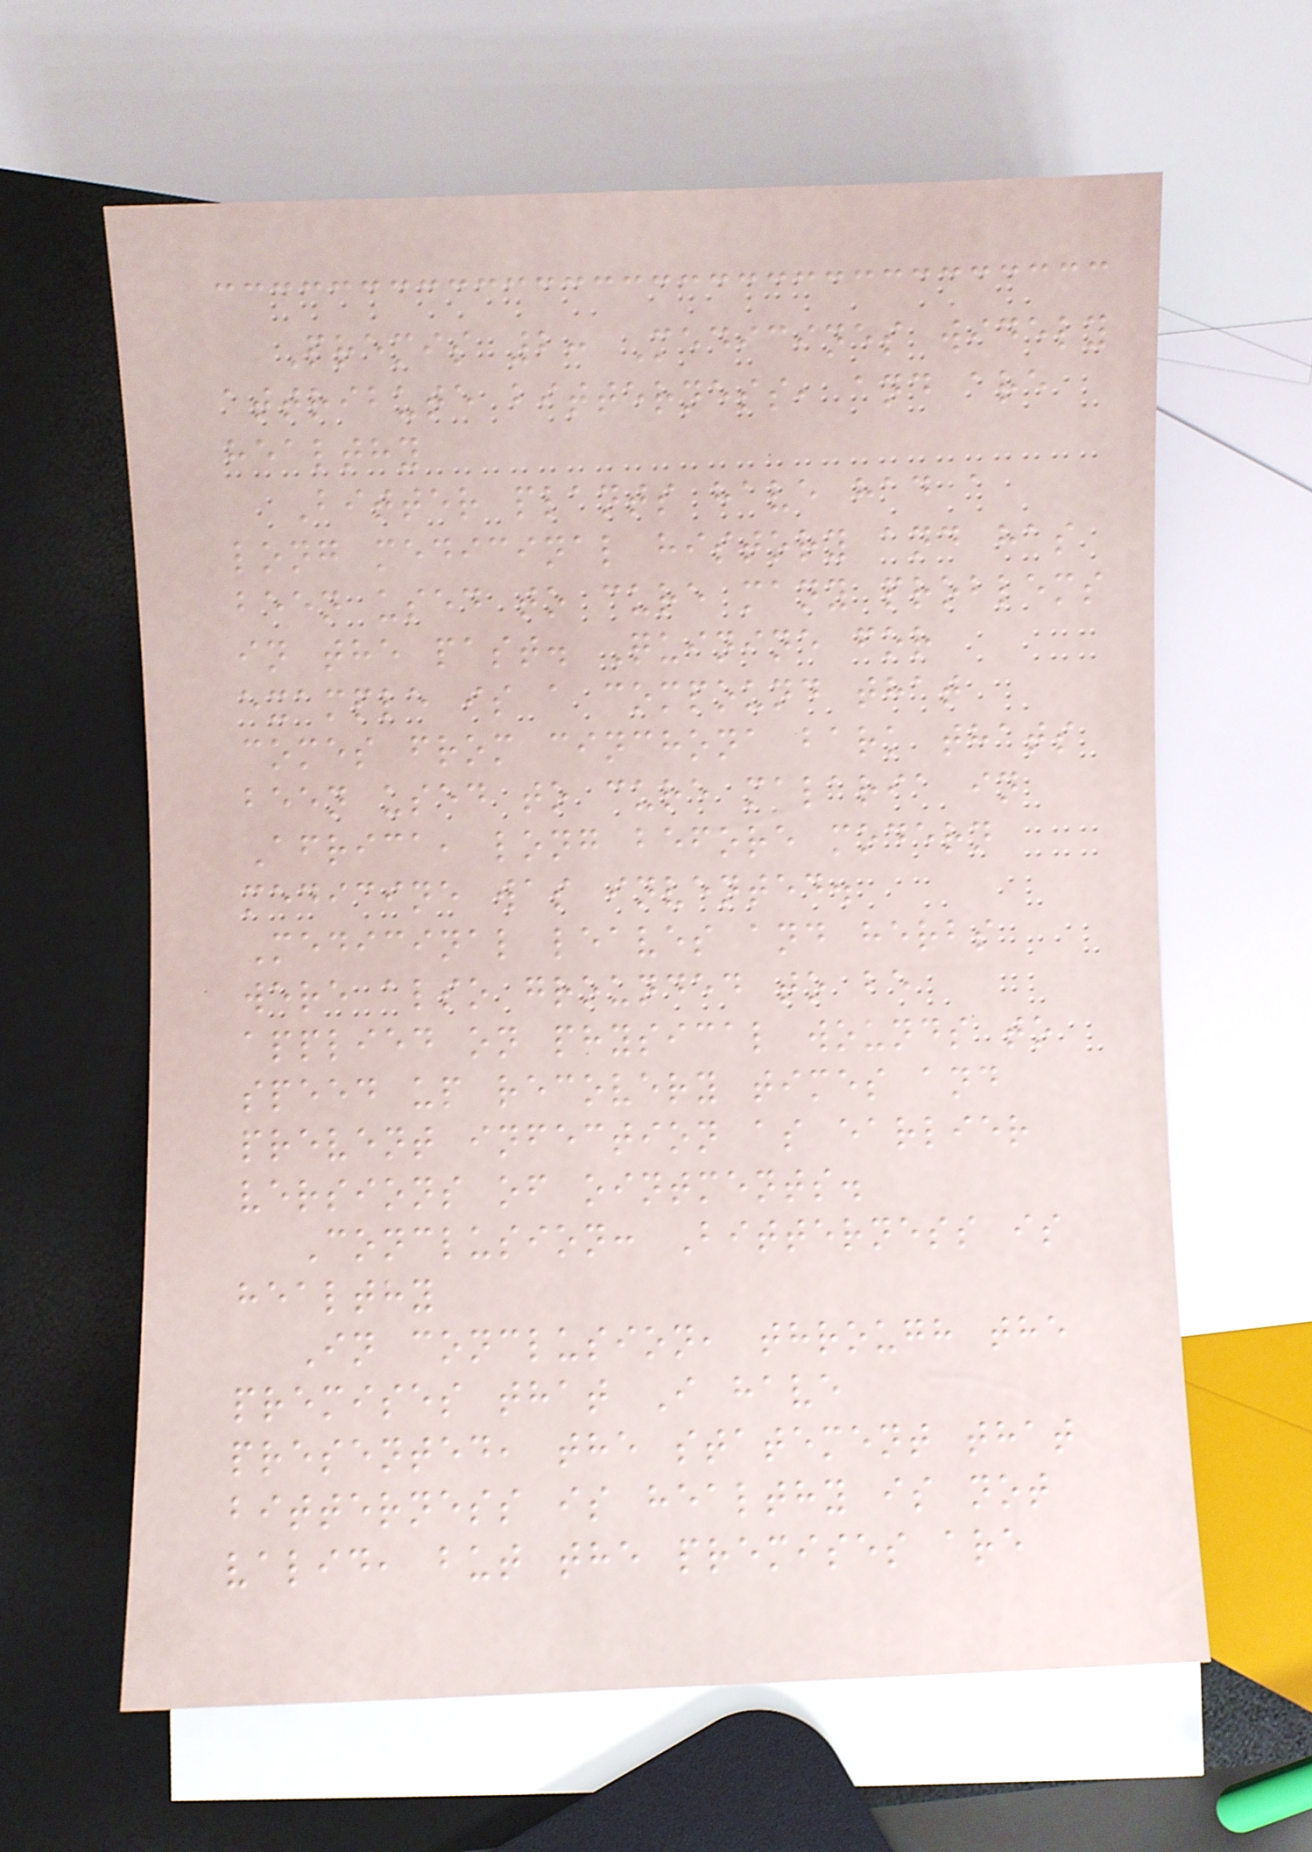Premis 2: Medicines widely
attribute bitterness, and are
healthy
Bitter plants have had a
long medicinal history and has
been used to cure many problems
in the past. Quinine for
example is a compound that
comes from cinchona bark thats
been used to cure malaria in
Africa, long before modern
medicine was invented.
Medicinal leaves and herbs
were also grounded to be
applied on physical wounds to
speed up recovery times and
prevent infection as earlier
versions of ointments.
Conclusion: Bitterness is
healthy
In conclusion, through the
premises that I have
presented, the statement that
bitterness is healthy is not
valid, but the premises are
